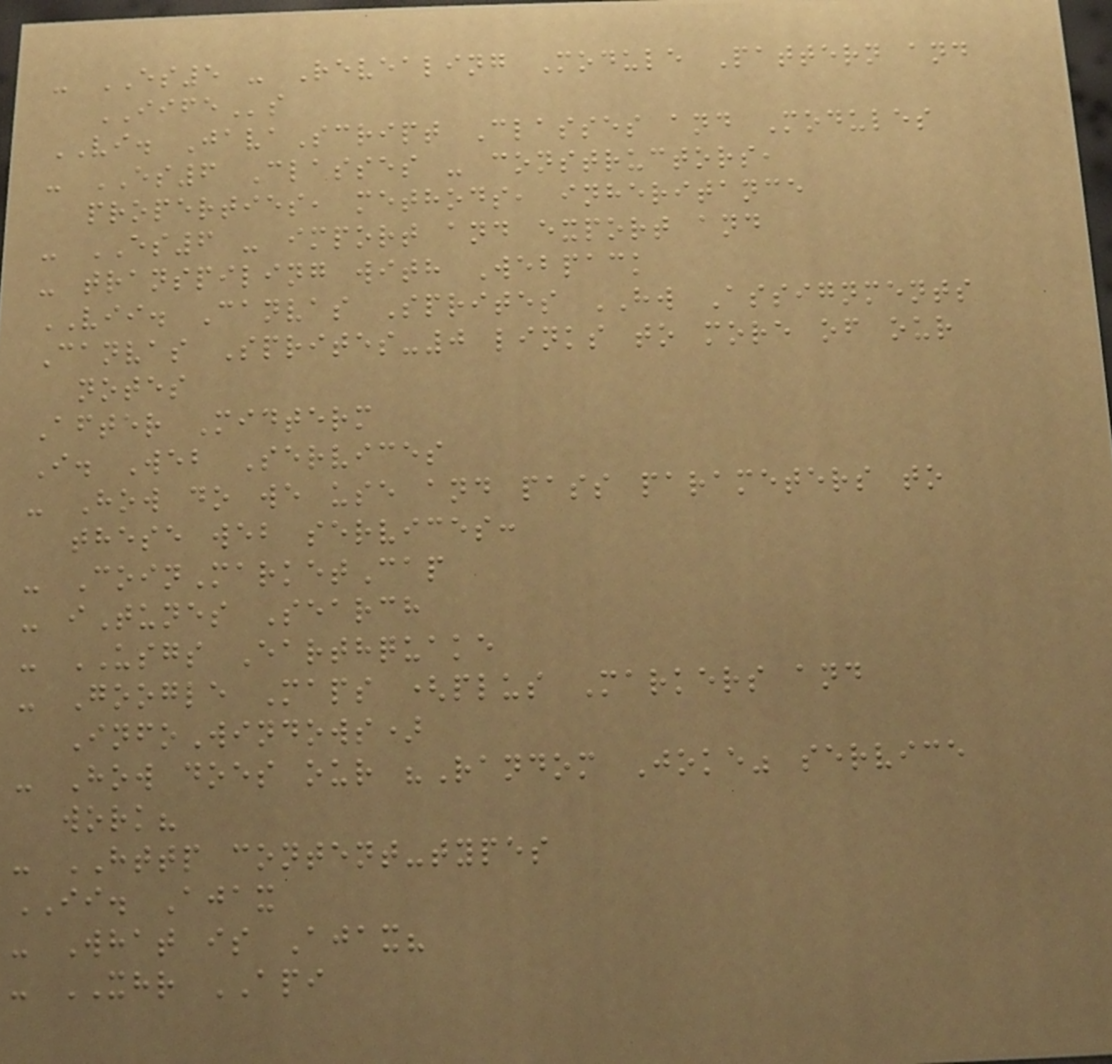- ES5 - Revealing Module Pattern and
IIFEs
VI. JavaScript Classes and Modules
- ES6 Classes - constructors,
properties, methods, inheritance
- ES6 - import and export and
- transpiling with Webpack
VII. Canvas Sprites HW Assignments
Canvas Sprites-0 links to more of our
notes
After Midterm
I. Web Services
- How do we use and pass parameters to
these web services:
- CoinMarketCap
- iTunes Search
- USGS Earthquake
- Google Maps (plus Markers and
InfoWindows)
- How does our "Random Joke" service
work?
- HTTP content-types
II. Ajax
- What is Ajax?
- XHR API
